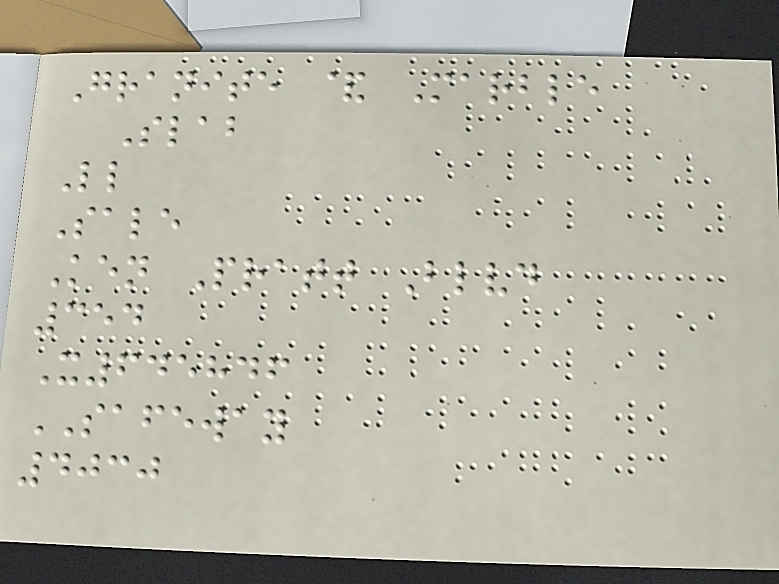Granite & Marble
Slab
Ll
Sale
Ken Pratt Blvd
354
X645846
SAFEWAY
4030
